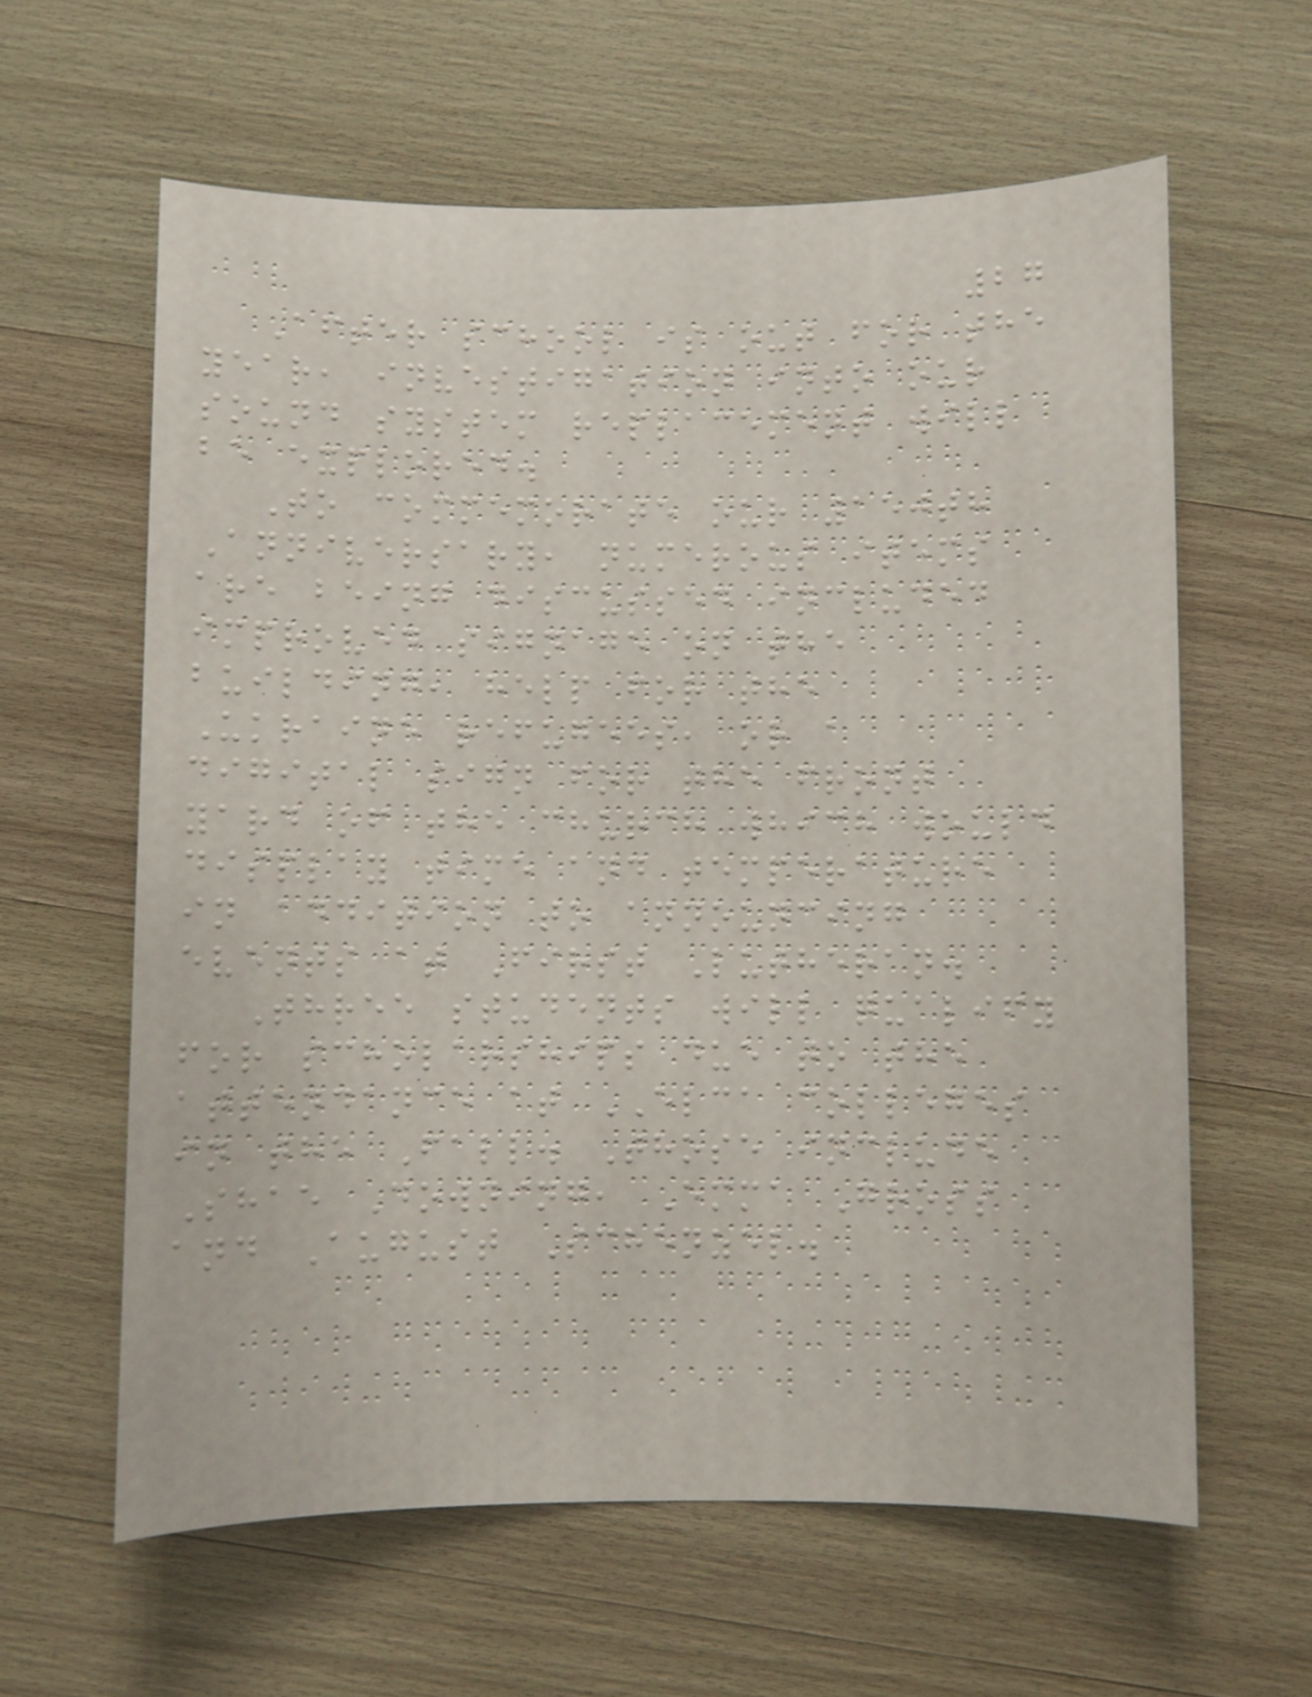27
After school is out for the
year, investigation into our
sound system replacement will
be explored.
To commemorate our 150th
Anniversary, numerous items
are being discussed included
improved signage on the
building, help for the
Ukraine refugees, or a
digital sign for the front
yard of the church which would
display time and temperature
in addition to announcing
events at First Lutheran.
Three students will qualify
for scholarships due to the
attendance at ELCA colleges
in the Fall. Those include
Shae Downing, Emma Gross
and August Schenzel.
